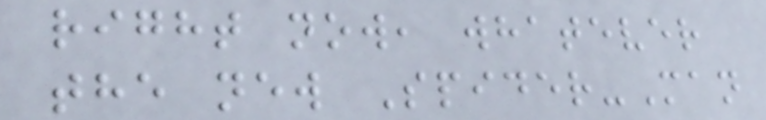right now, whatever
the new Spider-Man
